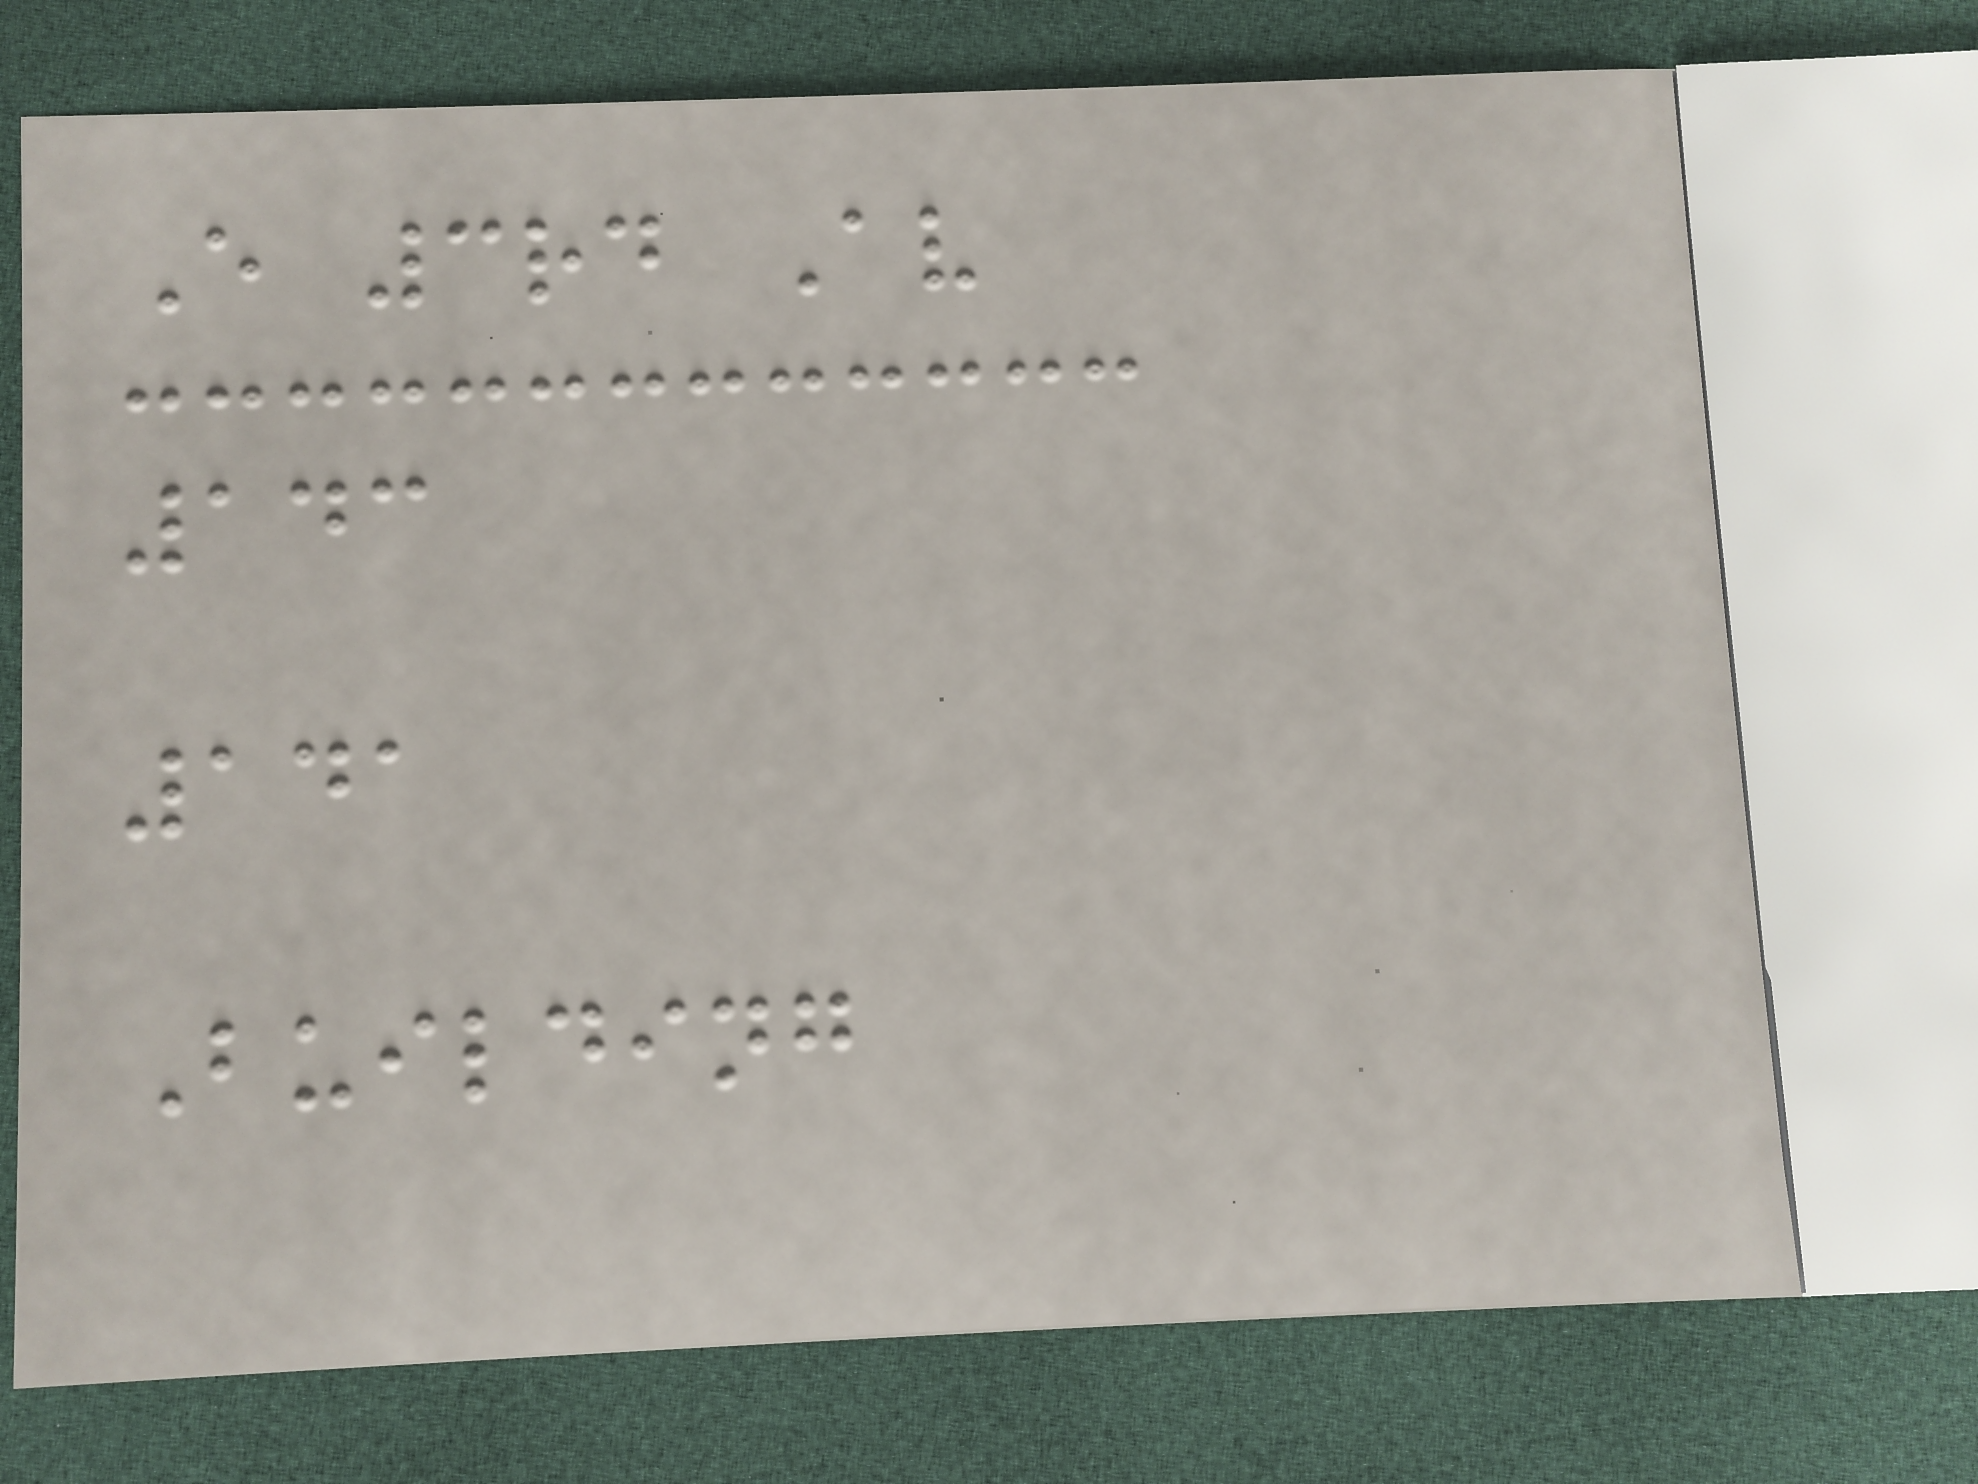E 3rd Av
143
141
Building
